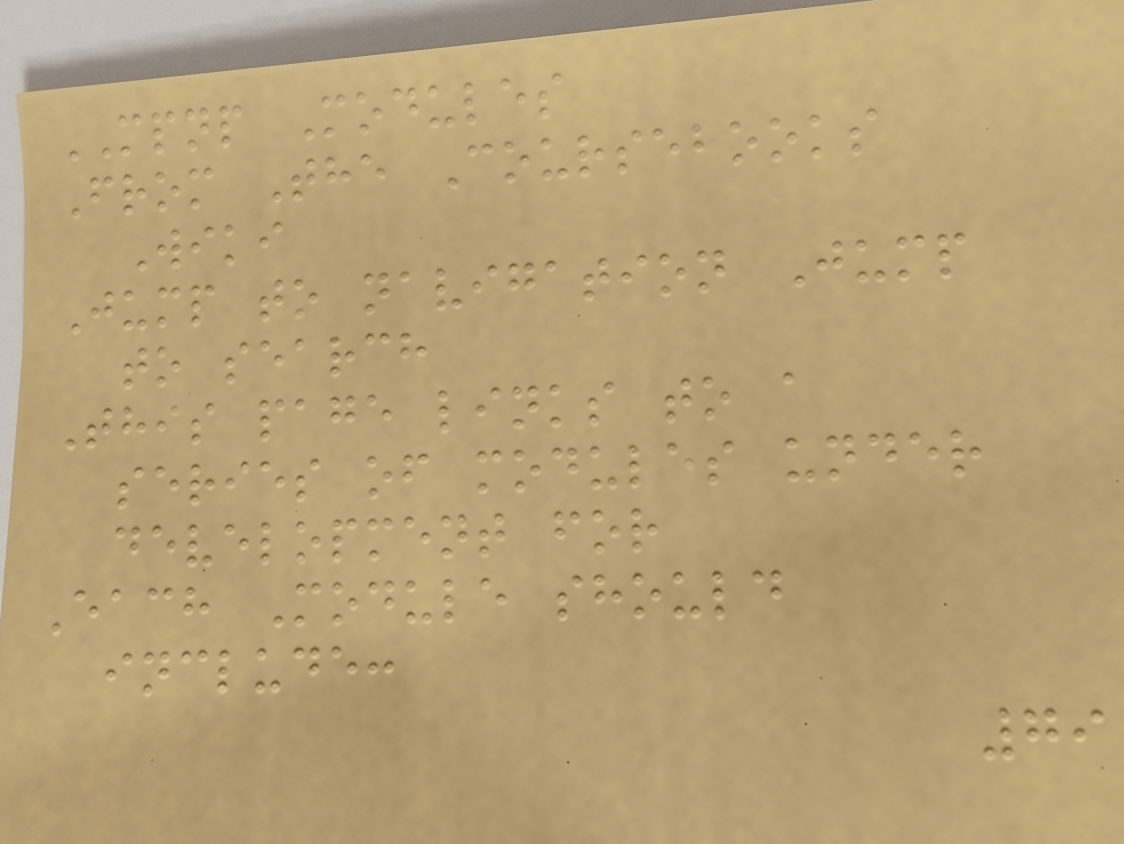MPNP Modules
From The Coursebooks
Wiki
Jump to navigation Jump
to search
This page links to a
series of modules under
development for
Each Module should
include:
79
